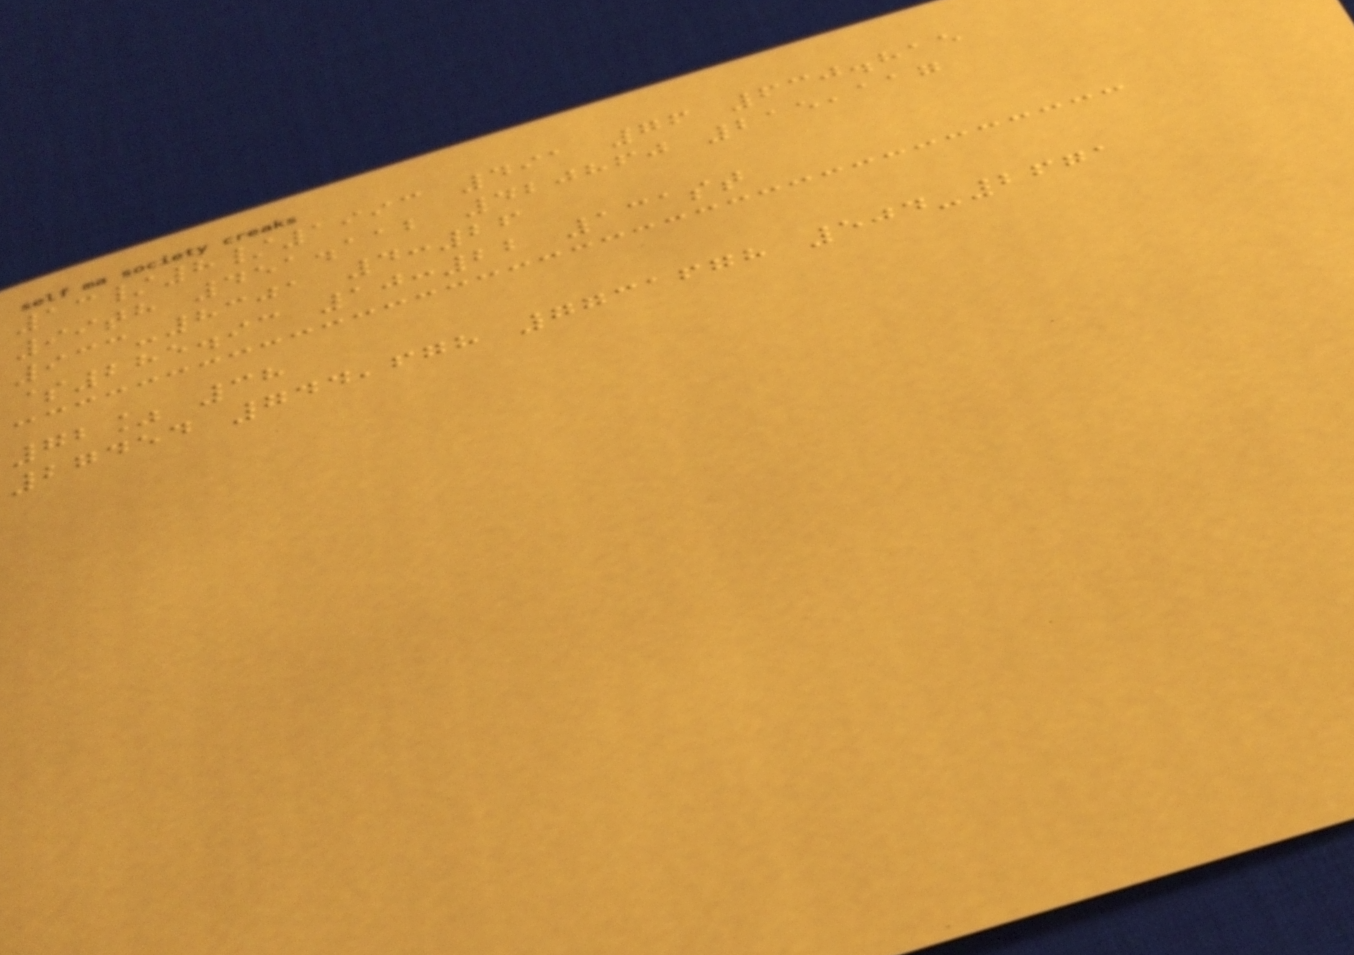13/8/1993 491 76 630.815
99th 451.112 420860 215,117
933-8301 4:26
$285.93 10:22 131st
72% 38
27454 744,678 7731678 504-2671
